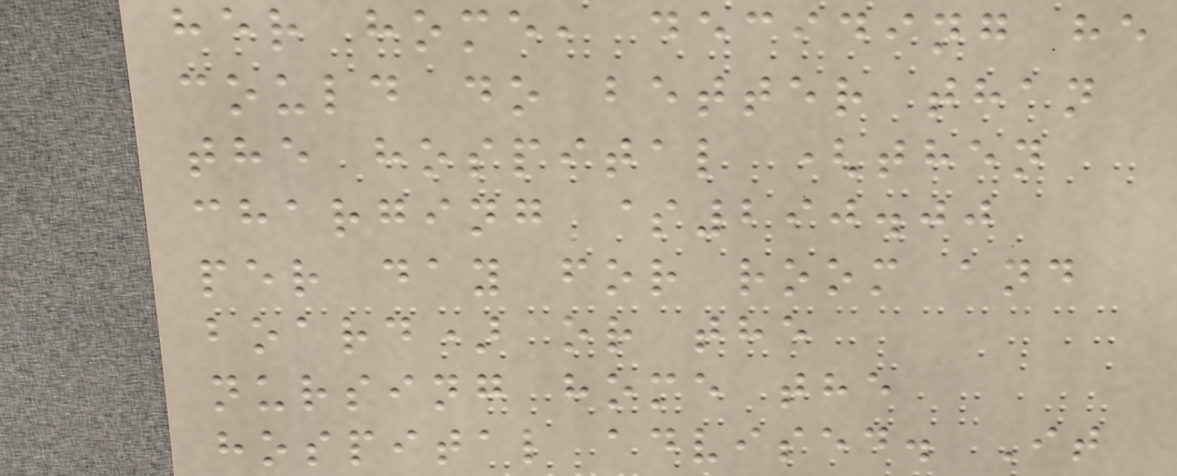her home, deciding he
could do better than
the hospital (then
charging $290.00
per day for room and
board) or the
nursing home the
hospital advised. It
